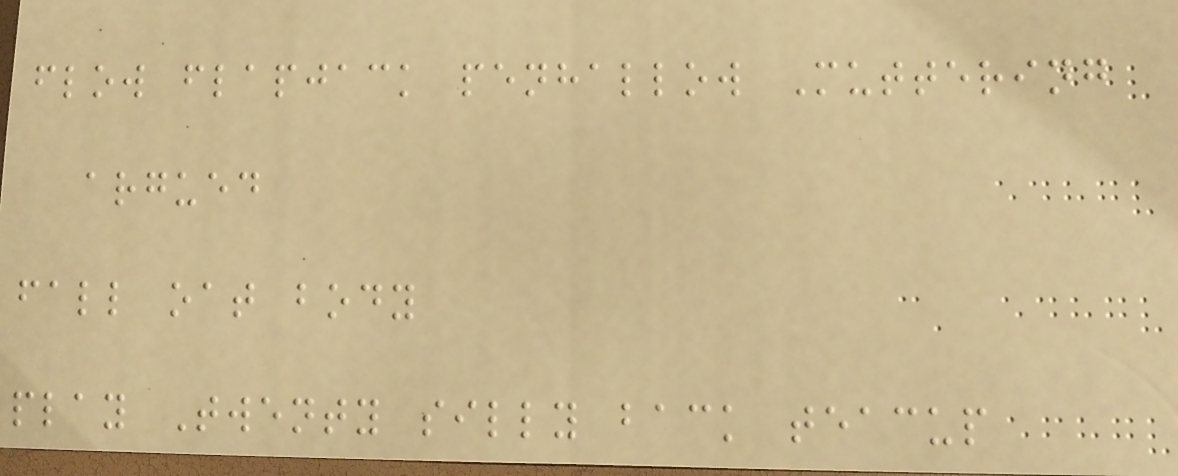flow flapjack penhallow Muttering
argued
fall oat body
play Twenty silly back teacup
